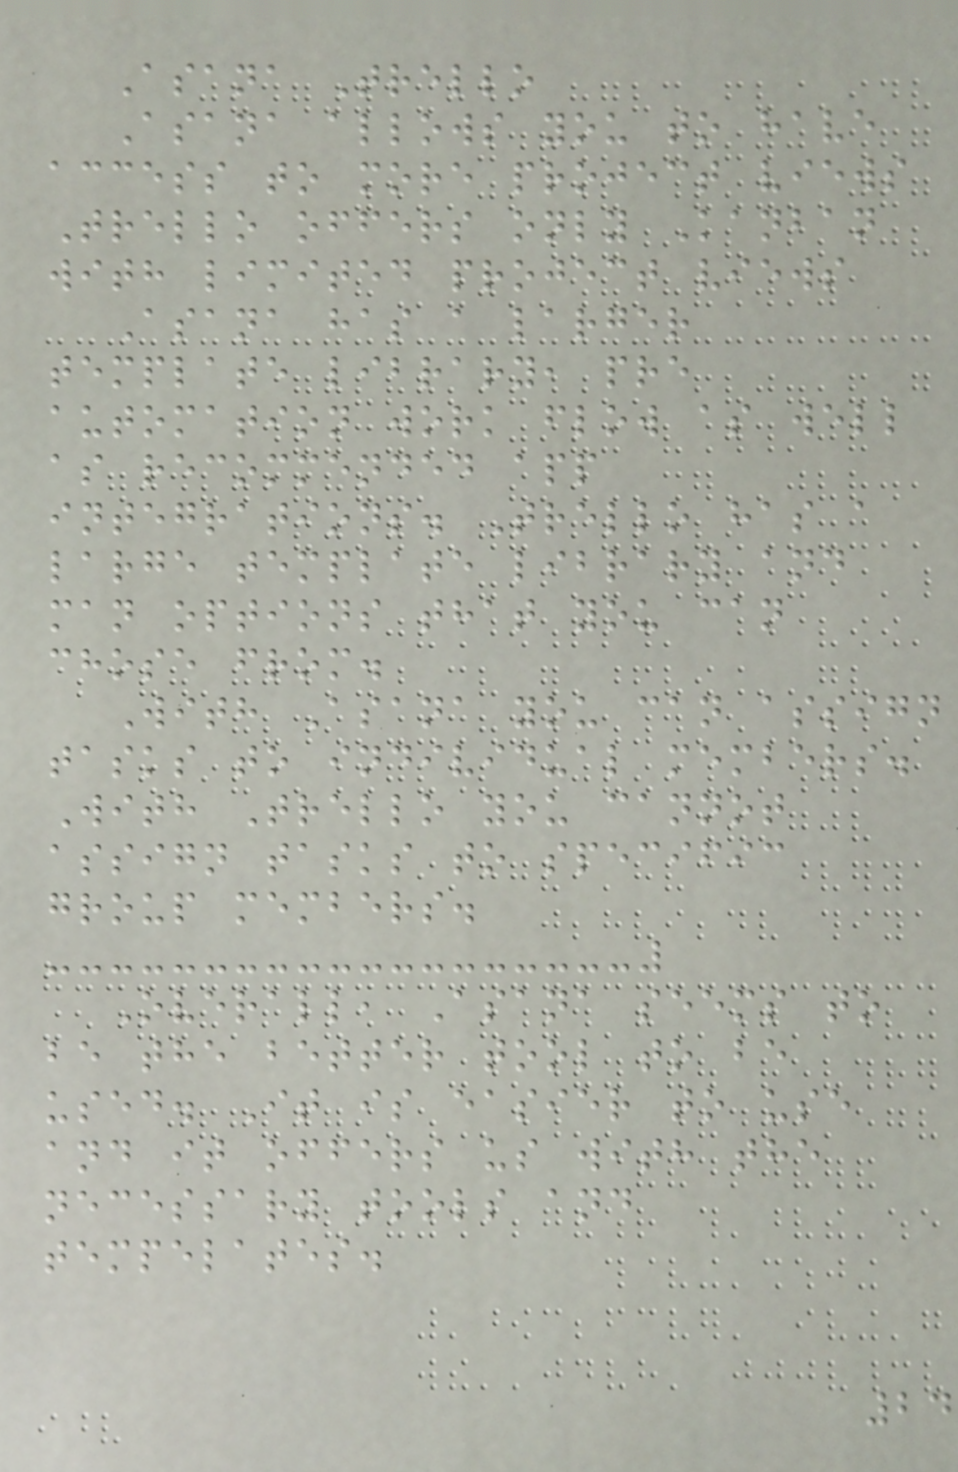Asana Trello
Asana allows you to have
access to more project views
Trello offers only Kanban
with limited project views
Asana has a larger
template library, pre
automation work flow as well
as recommended app
integrations. Trello has a
large template library and
man options that you can
chose from.
With Asana you can assign
tasks to individual members.
With Trello you cannot
assign tasks to specific
group members.
Overall, Asana seems to
be the better tool to be
used. It is easier to use
and it offers us with the
necessary tools and
tempelates.
24
